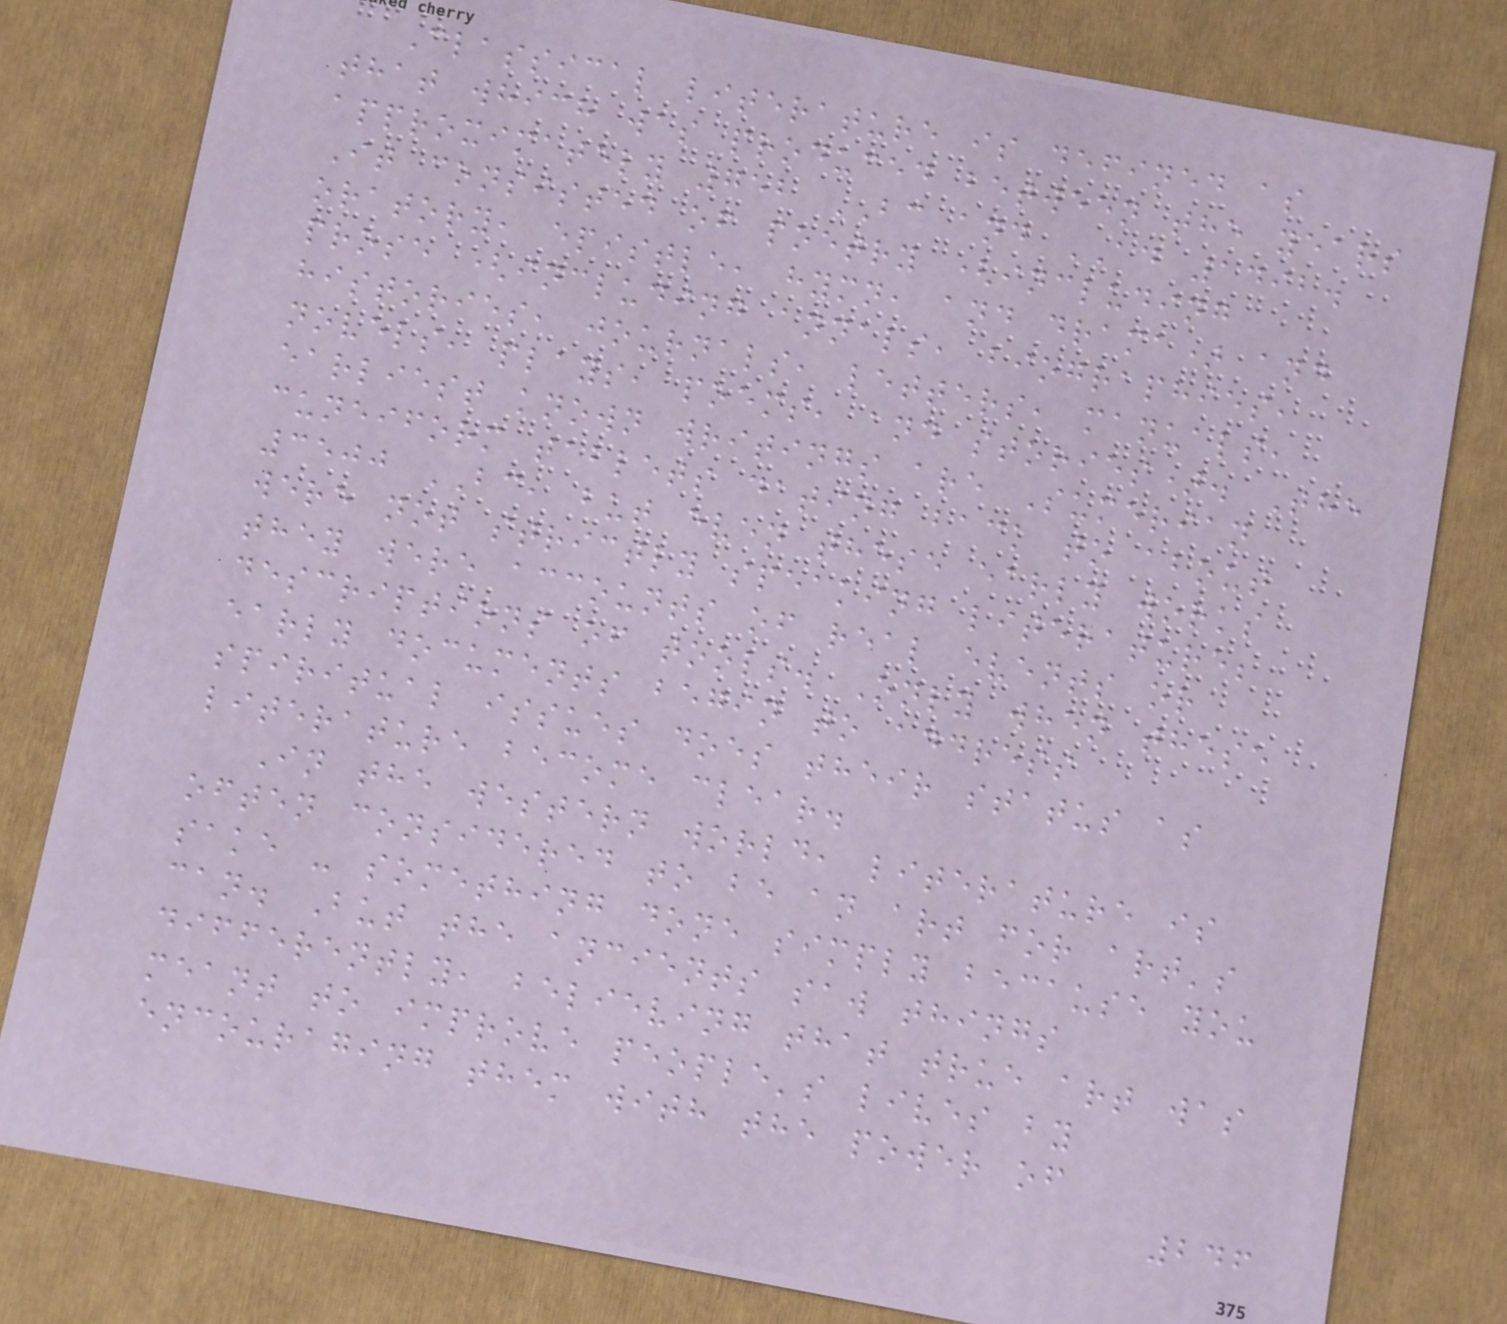Classical literature is defined as
that which was produced between the years
approximately 752 BC and AD 1492.
It consisted of poetry (including
oratory, epistle, hymn, and drama) and
prose (including annals, biographies,
histories, journals, letters, manuals,
novels, plays, poems, and stories). The
earliest known writings are Sumerian
cuneiform tablets dating back to about
3500 BC, but even these early works
were not strictly speaking literature;
they were accounts of real events or
descriptions of tools. Only when these
early documents begin to address
spiritual issues does their status as
literature become clear.
In the western world, literature is
often considered to be an art for art's
sake - something done simply because you
can. But the ancients saw things
differently, believing that true art was
meant to improve people's lives by
encouraging them with the power of
246
